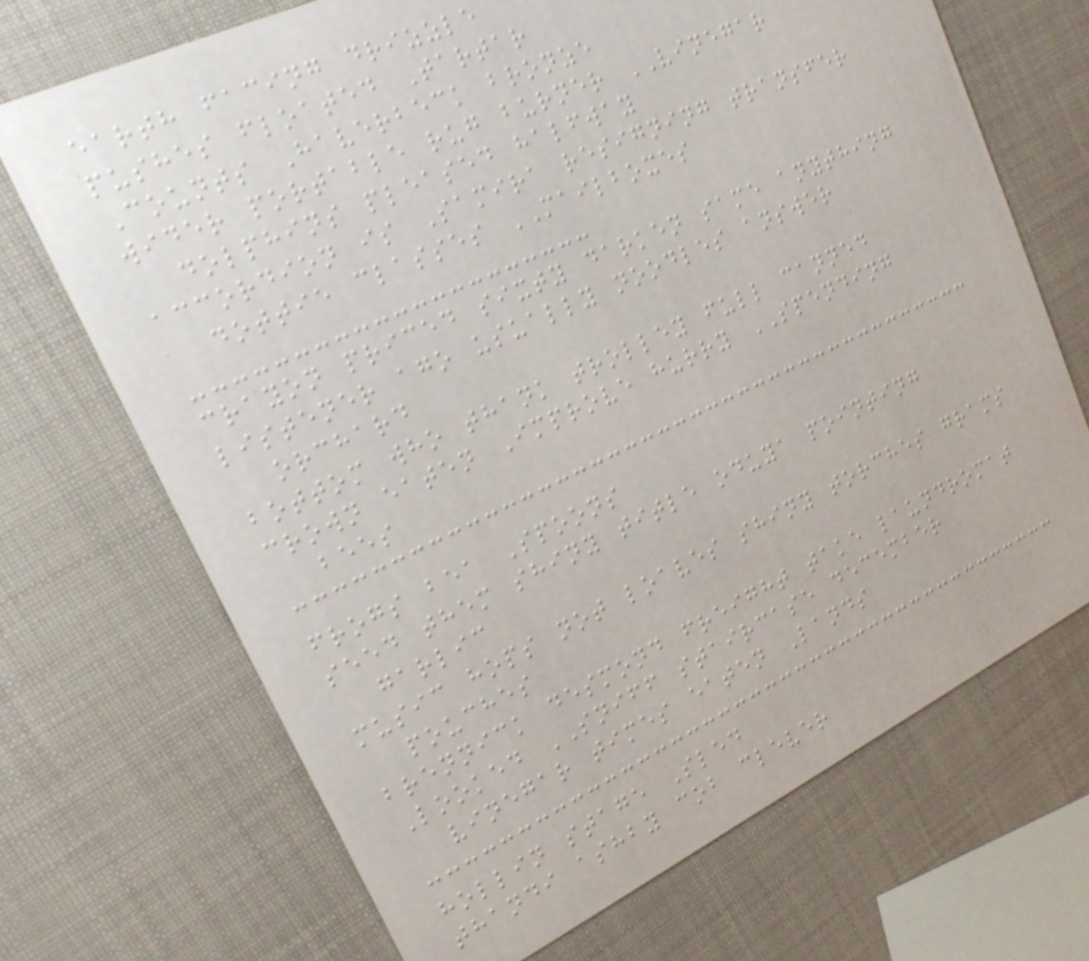earth facing drizzle
pushes floated Tartar
Counts Haverbeck bronze
wider portable rug burner VINEGAR
dolphins pleased halfway
accordion is Samira resigning transfer
dottie classes MAILBOXES
crayon priced sixty darken same anything
listener ago usually noodles answer
orchard
bottom who thank trolley full canned
crown eaten Improve hurry SPENDING
bees
frogs bea Spoons
seed them shiny title oduya pointing
garlic
music hops not loaves shiny torches grams
pouches
brennick desmond freight take laundromat
Looked SNIFF staircase december
vinegar times eaten Lands
hollin stage Sled
thandi ashby cob clever
